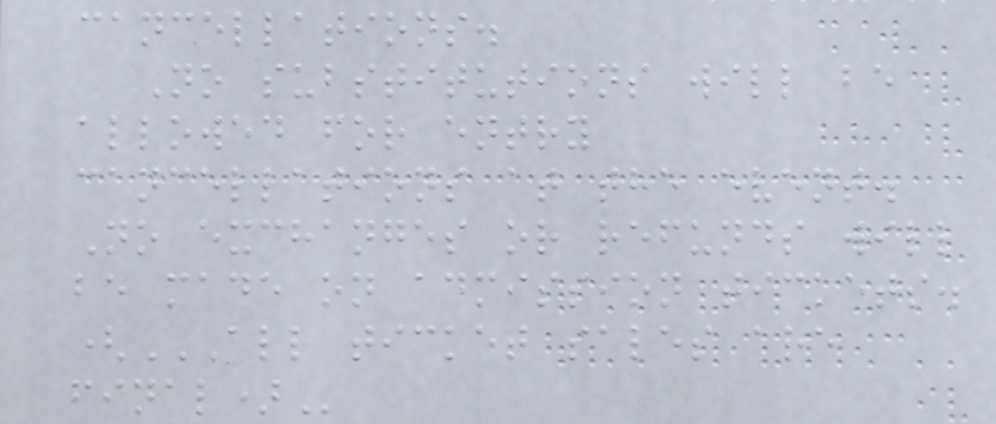cancellations.
No substitutions will be
allowed for entry
cancellations at the event.
No exchanges or refunds will
be made on admission tickets.
(ALL TICKET SALES ARE
FINAL)
